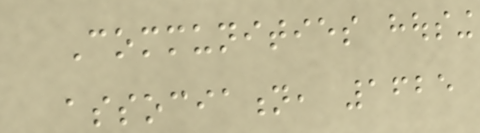Communities housing
association, 1625
